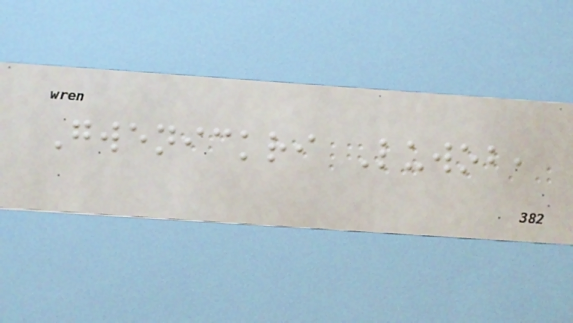Gwenickri Luwob,
